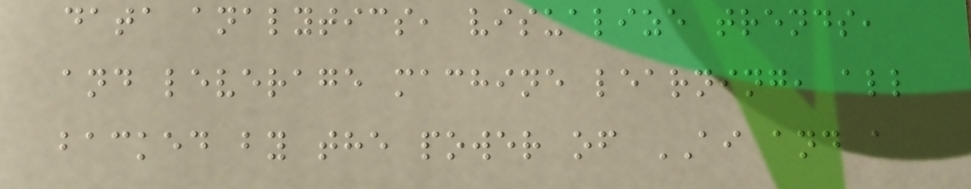data analytics, visualize trends,
and leverage machine learning, all
backed by the power of AI and a
